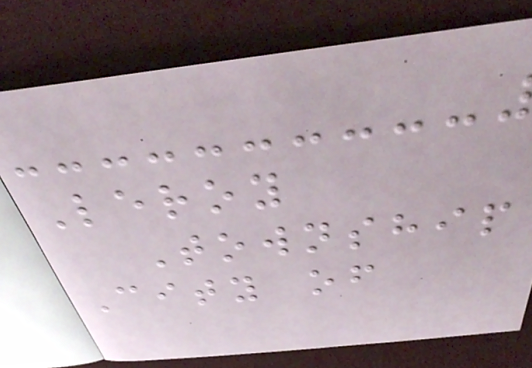Leroy
Township
City of
